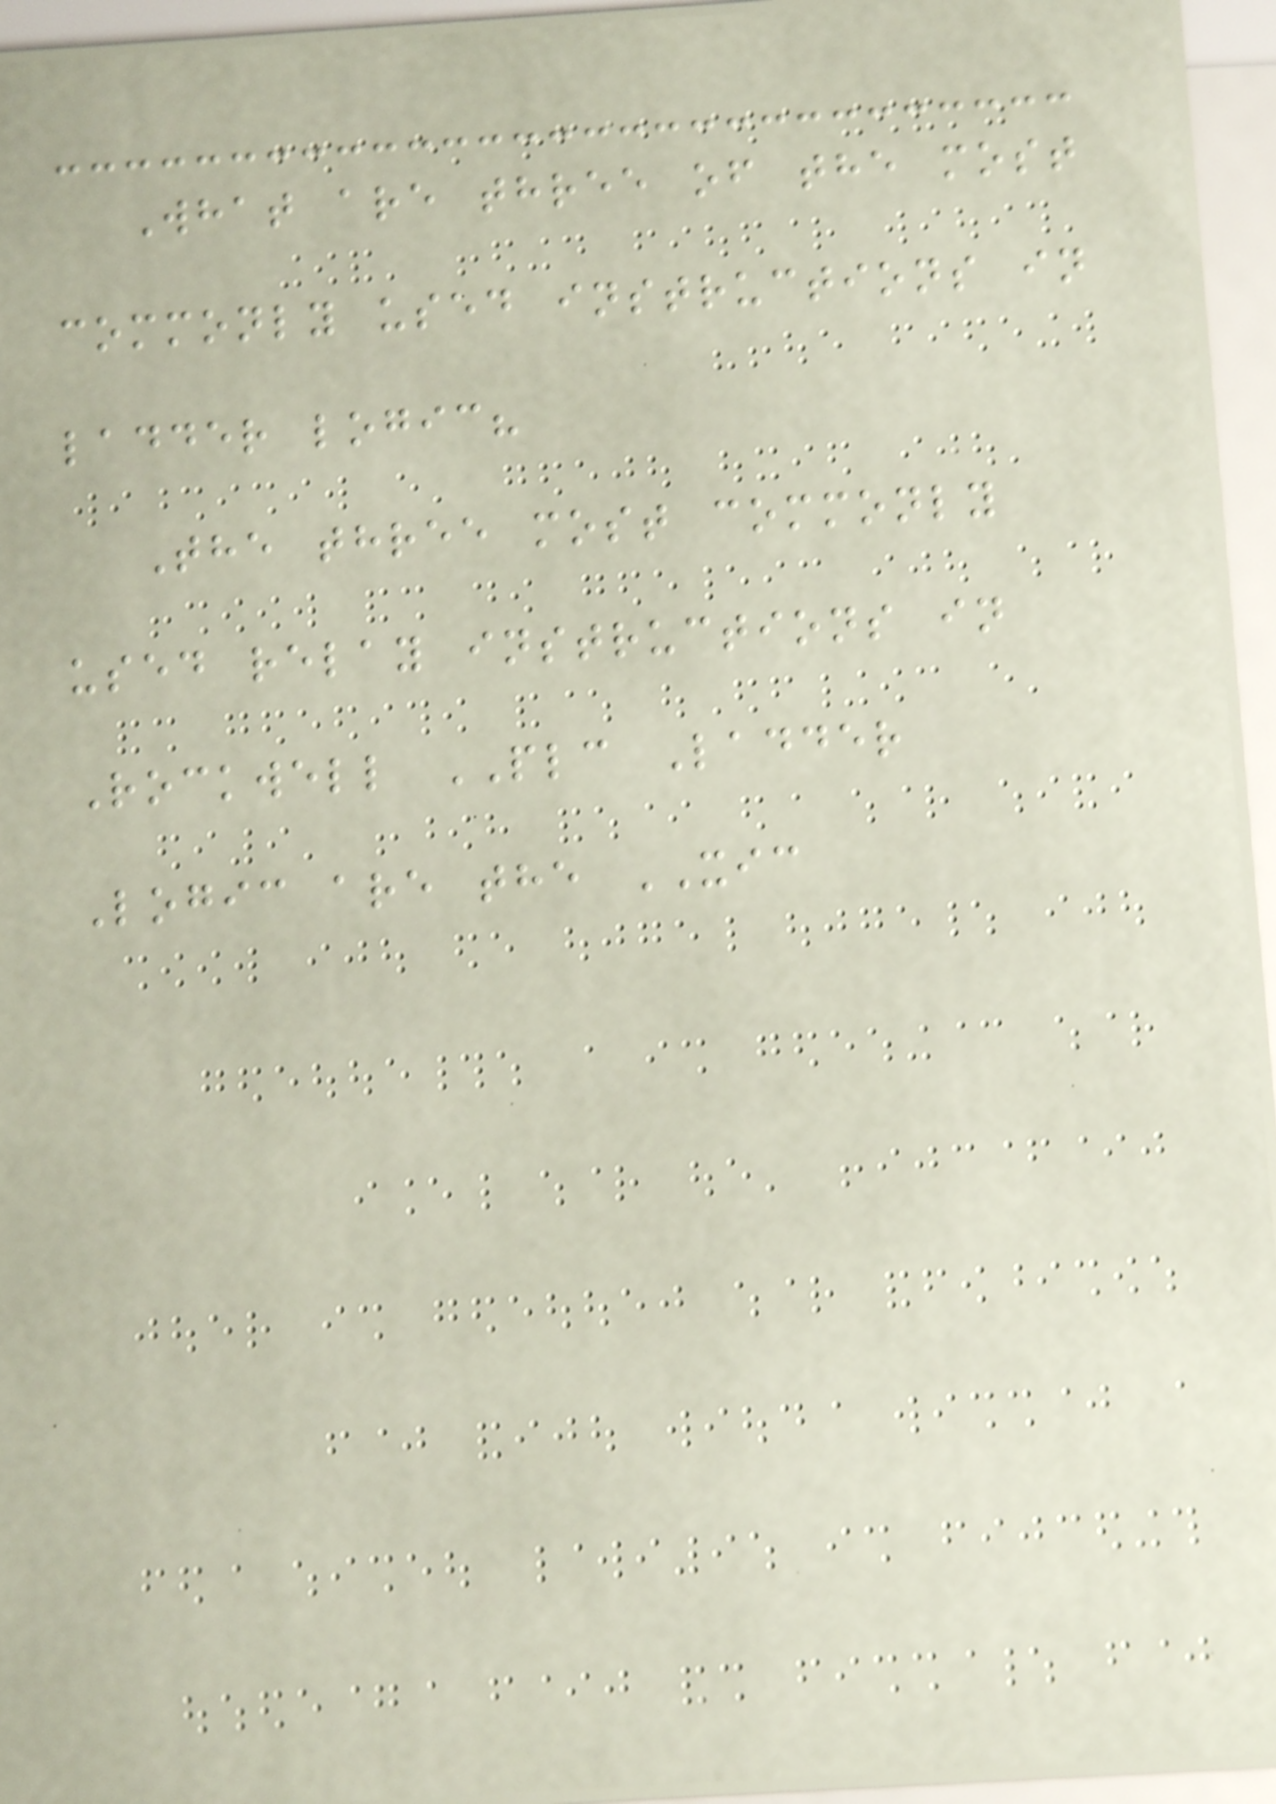What are three of the most
commonly used instructions in
ladder logic?
The three most commonly
used relay instructions in
Rockwell PLC Ladder
Logic are the XIC
